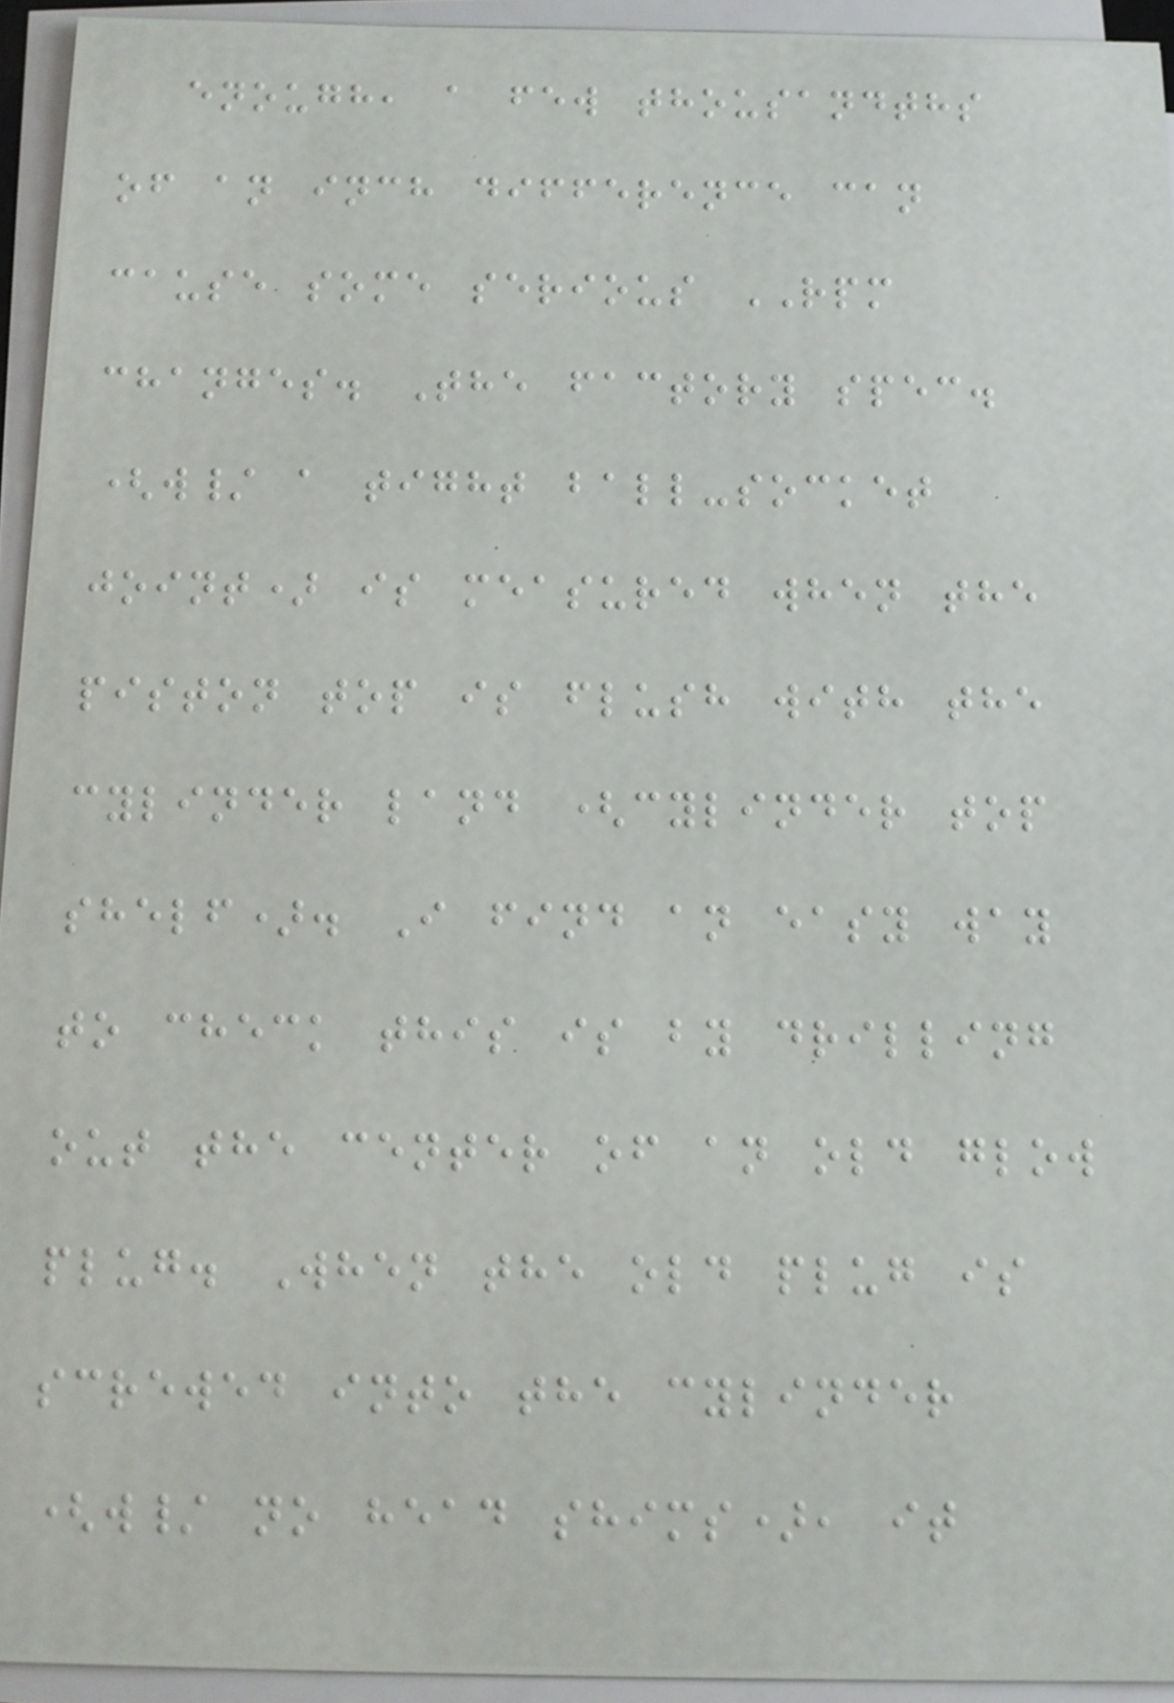enough, a few thousandths
of an inch difference can
cause some serious RPM
changes. The factory spec.
(w/ a tight ball-socket
joint) is measured when the
piston top is flush with the
cylinder land (cylinder top
shelf). I find an easy way
to check this is by drilling
out the center of an old glow
plug. When the old plug is
screwed into the cylinder
(w/ no head shims), it
